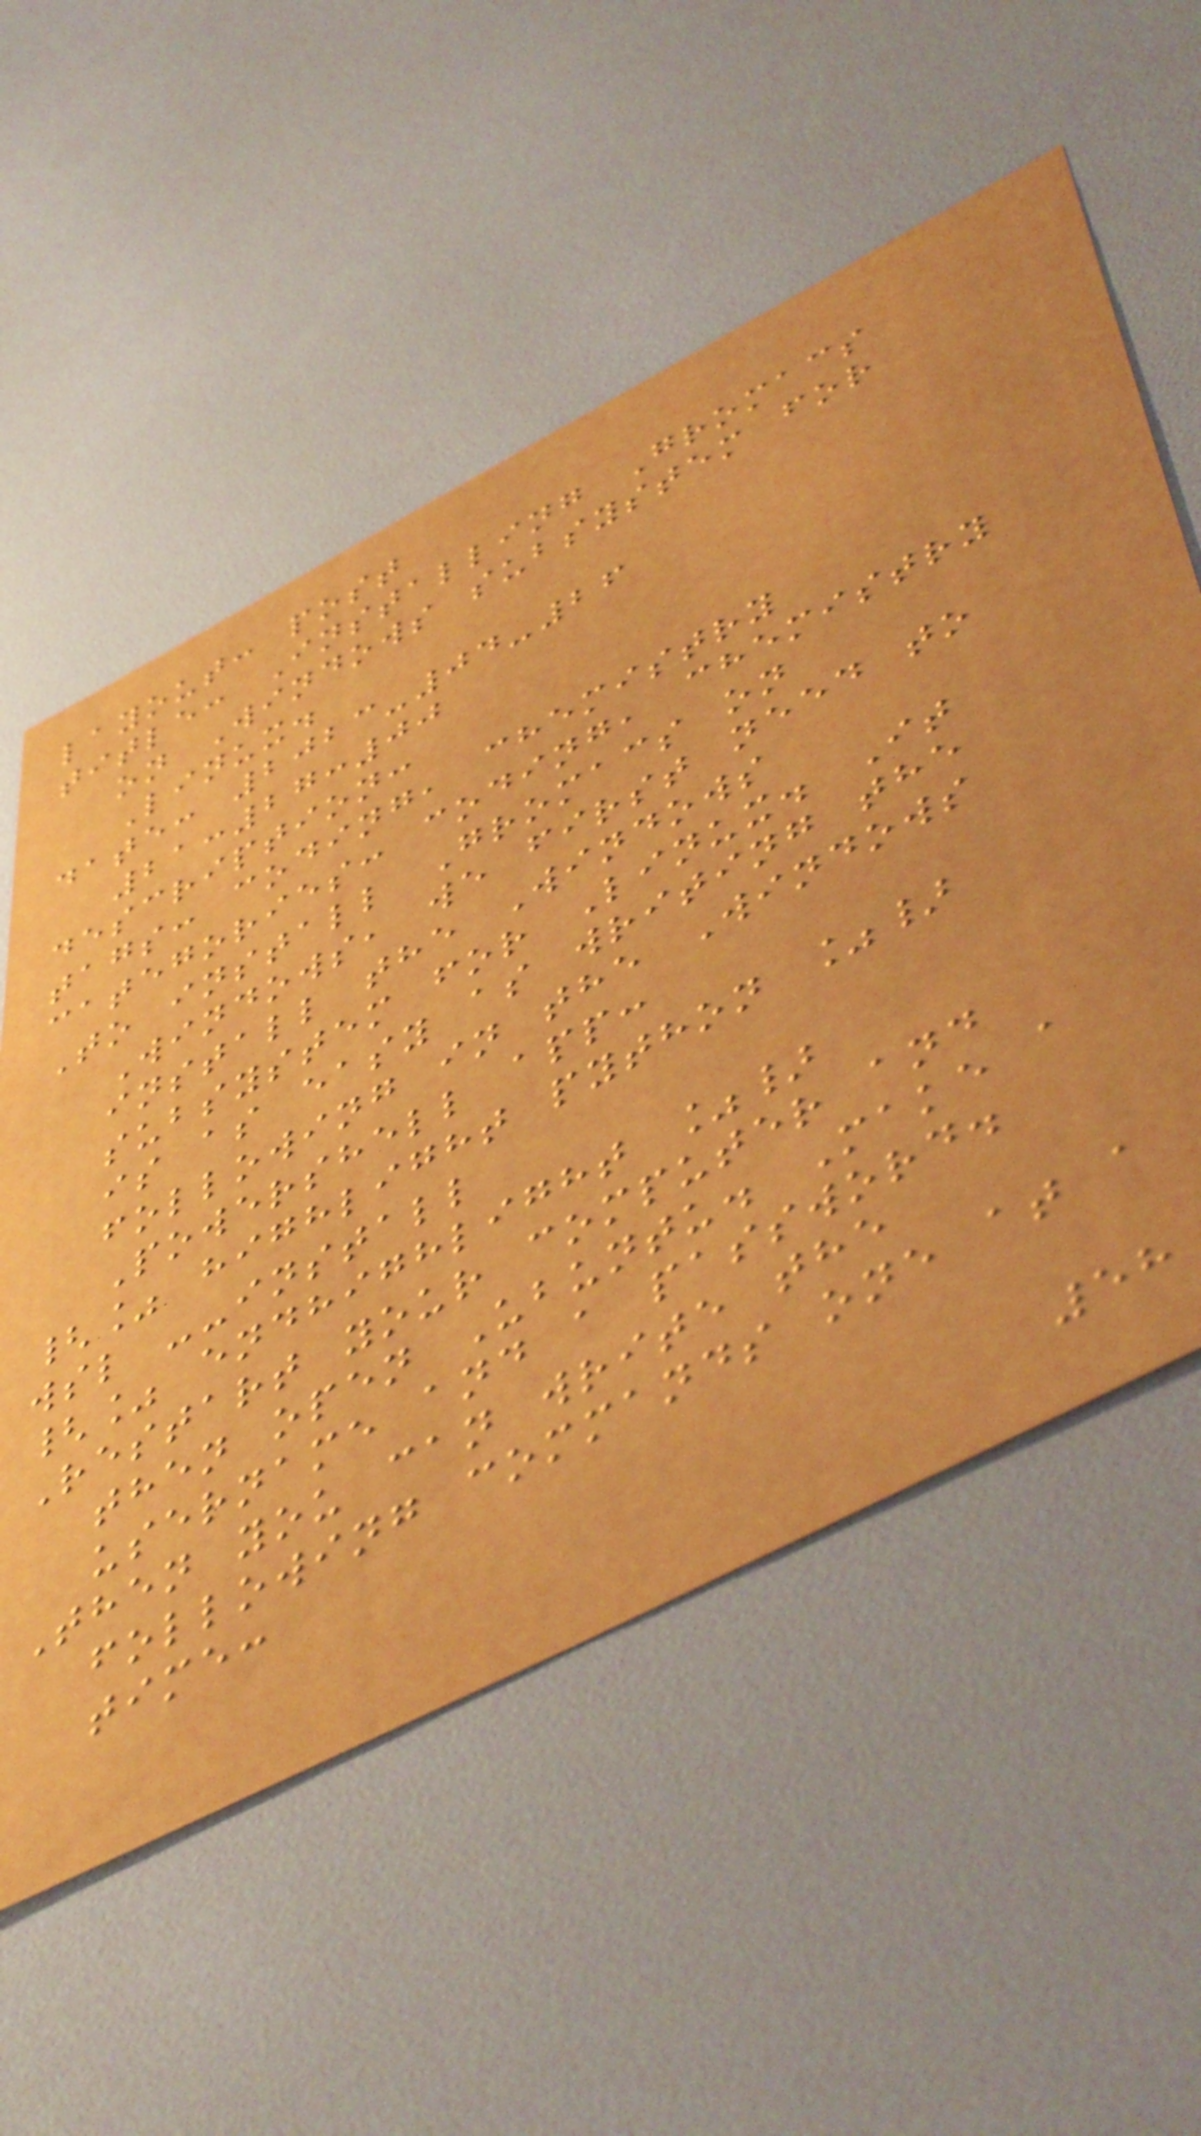layout: post
title: Installing Gromacs
on Windows subsystem for
Linux.
date: 2023-04-26
21:27:00
description:
tags: coding, chemistry
categories: coding, chemistry
To install Gromacs on
Windows, we first need to
install the Windows
subsystem for Linux. It
is as easy as writing the
following in the Windows
Powershell app:
{% highlight python %}
wsl --install
{% endhighlight %}
Restart your computer and
then open Ubuntu. Make a
username and a password.
Then you can write the
following commands one at a
time:
58
